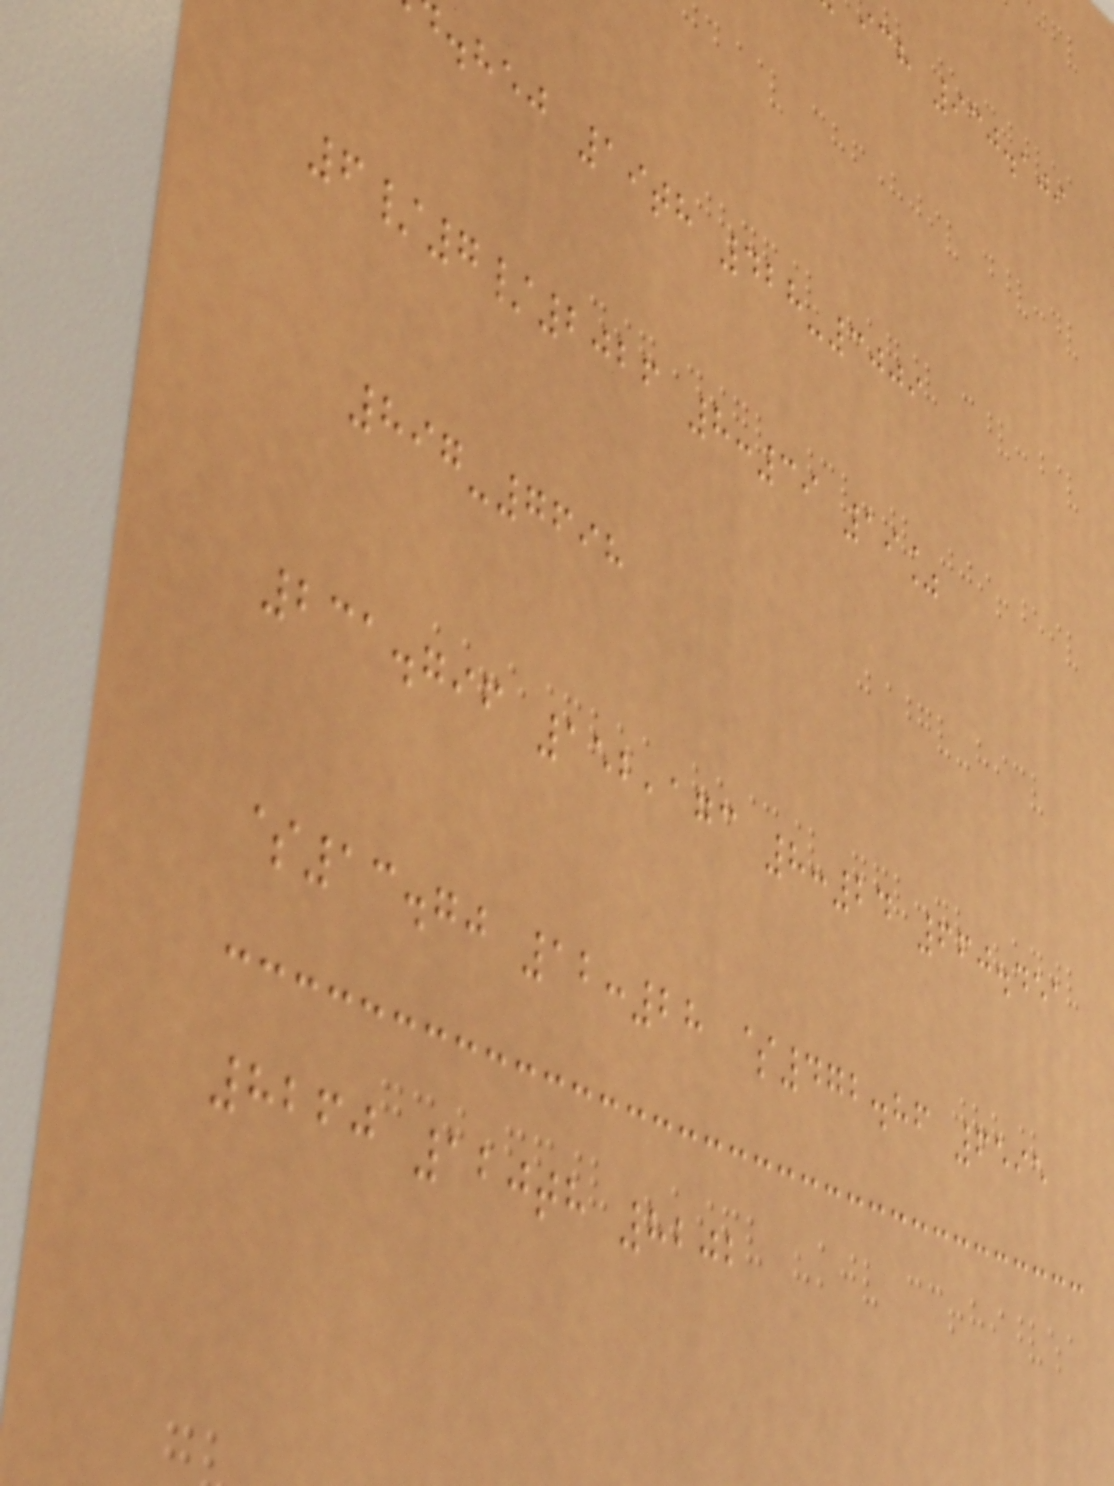ich 930.109
.hej 19th 428-3009
6/7/2026 8:39 19%
897-7698
231.796 152,173 8:24 660.451
$13.70 12:28 $472.86 6595
8260 120th 8202
